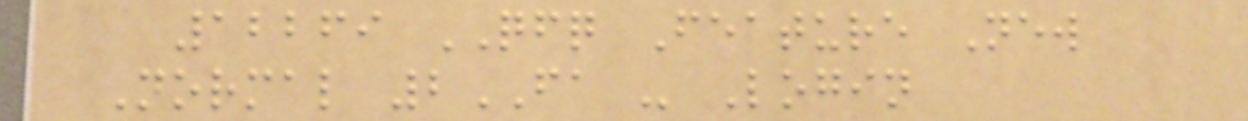12269 QFQ Feature New
Normal 2FA - Login
